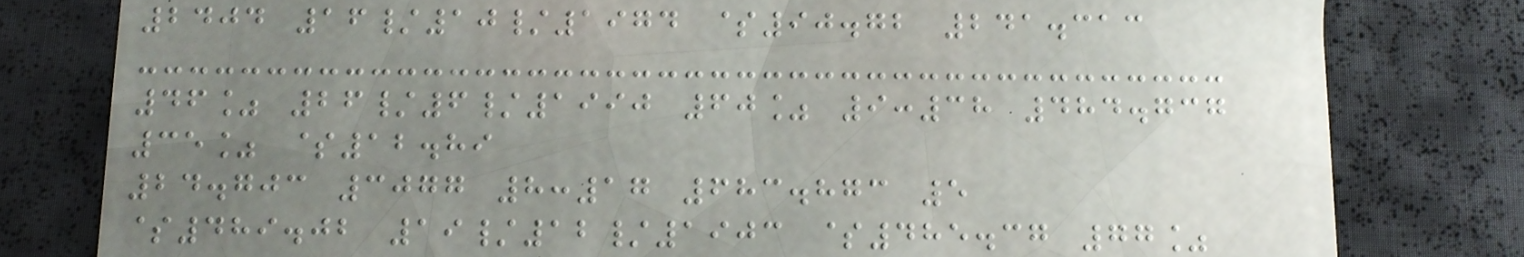2404 16/10/1974 $90.72 241.313
46% 26/6/1990 60% 9:38 484.737
35% $12.89
24.703 3077 8:17 683.873 5
$489.02 19/12/1903 $485.37 77%
